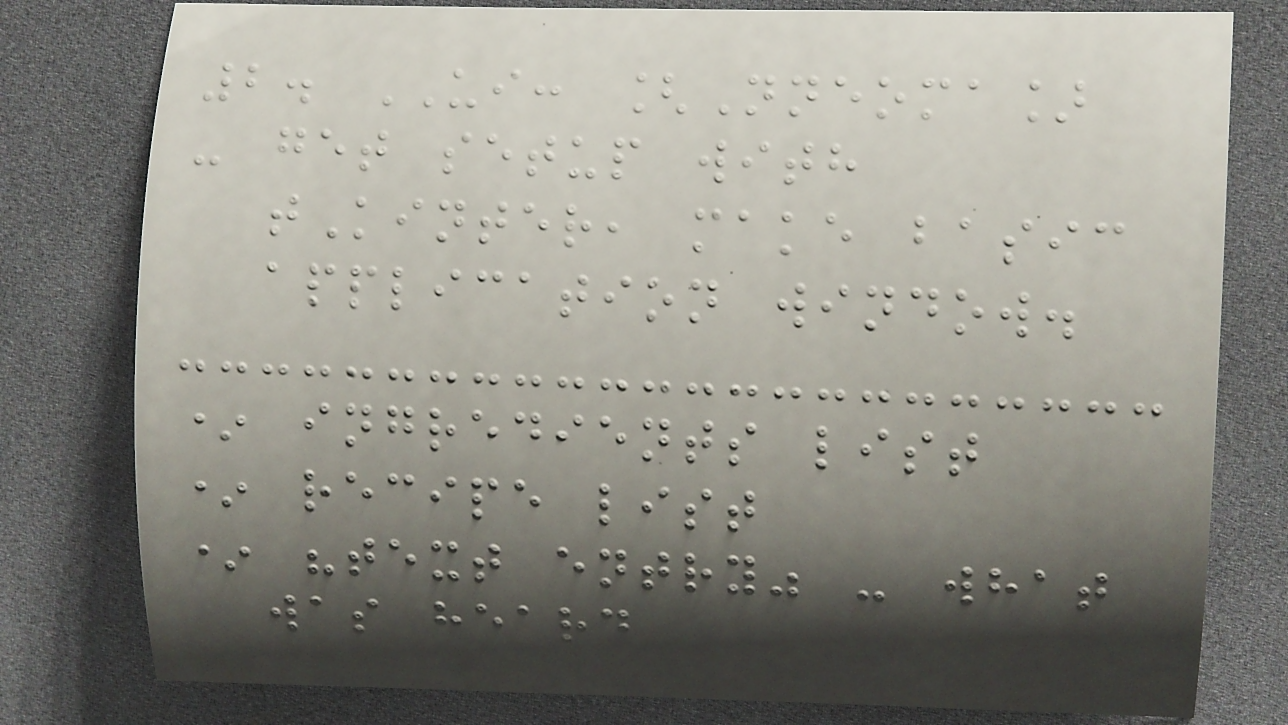2. UI: [Nneoma]
- get setup with
tKinter, make basic
application window.
* ingredients list
* recipe list
* "text entry" - what
was heard
